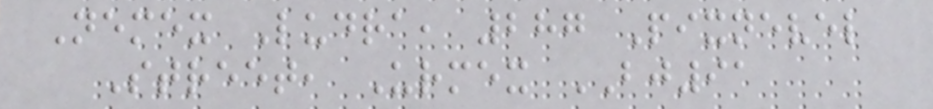Nemex Ludra, 287 Pixnevel
Street, Urmex BJ91
